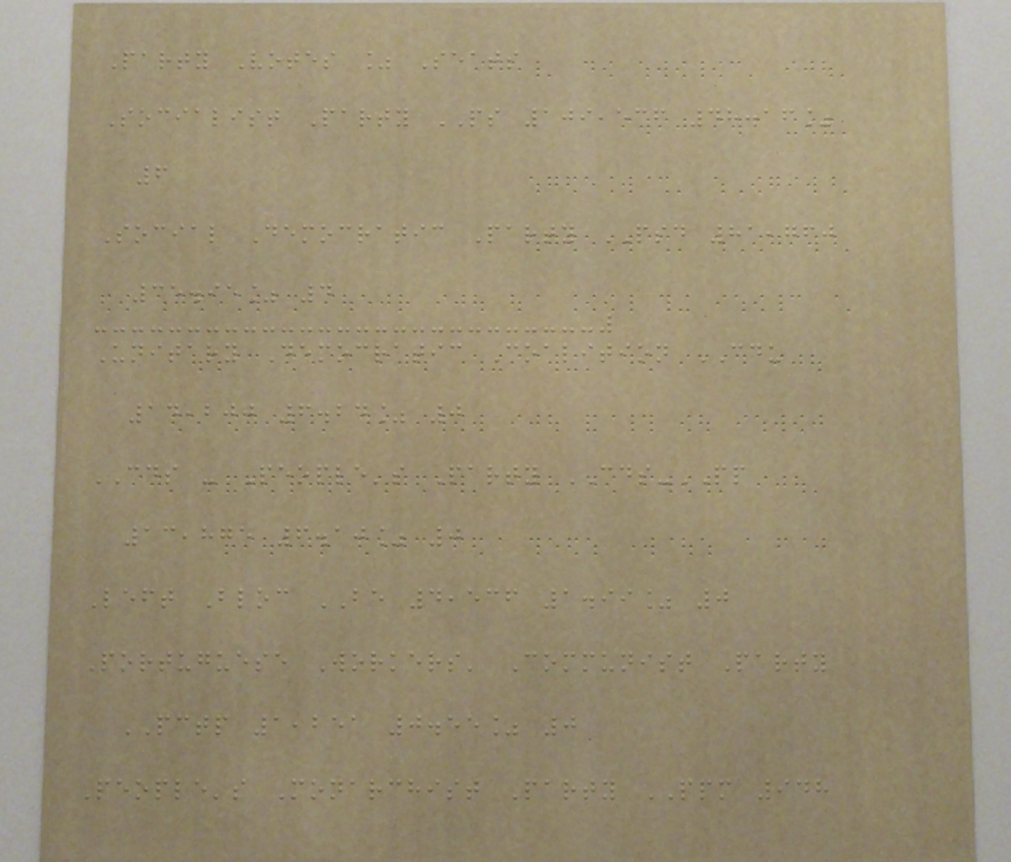Party Votes % Seats
Socialist Party PS 109,536 48.16%
6
Social Democratic Party PSD 81,760
35.95% 4
Unitary Democratic Coalition CDU
14,200 6.24% 0
CDS - People's Party CDS-PP
13,875 6.10% 0
Left Bloc BE 4,536 1.99% 0
Portuguese Workers' Communist Party
PCTP 1,251 0.55% 0
People's Monarchist Party PPM 948
